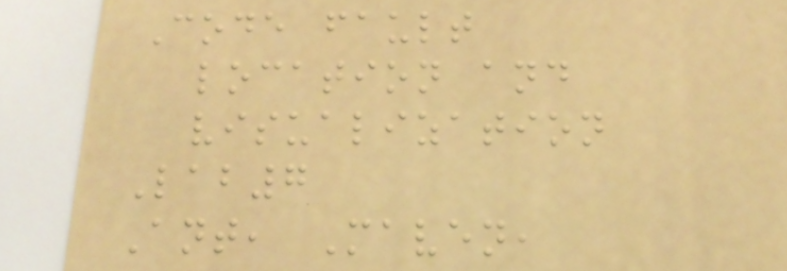Code fault
location and
visualization
Lab7
Ant, Maven,
